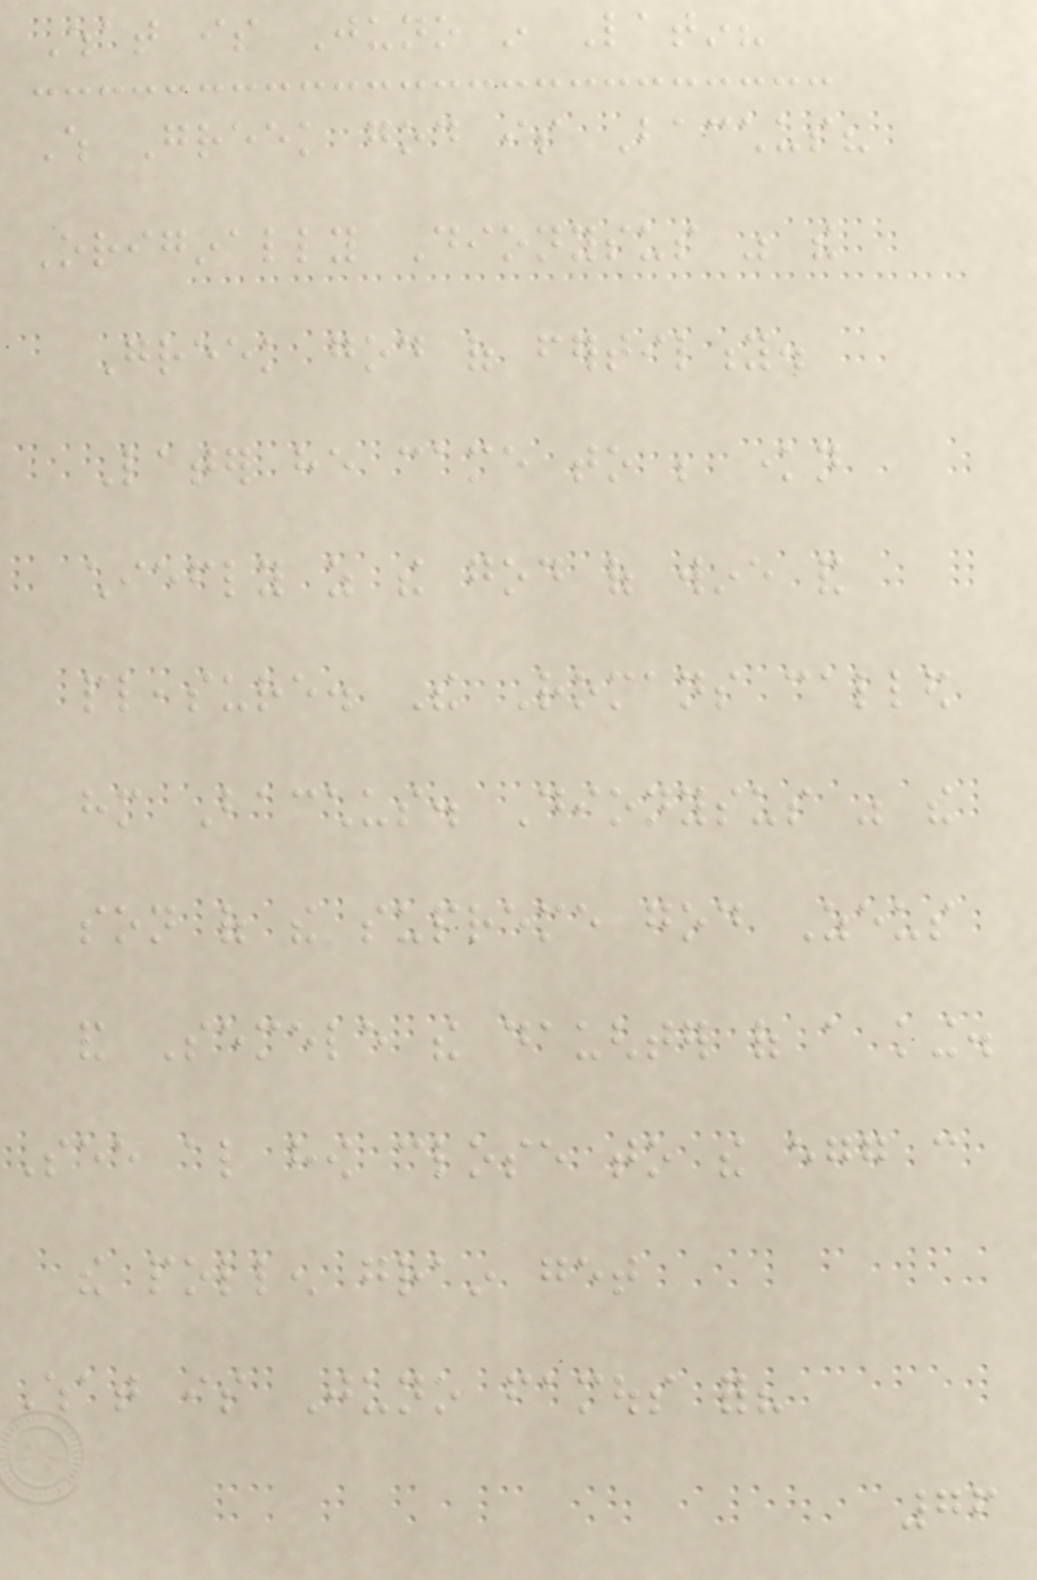What is Juno in Latin?
Which Greek god is Bacchus?
Originally Dionysus was the
Greek god of fertility.
Later he came to be known
chiefly as the god of wine and
pleasure. The Romans called
him Bacchus. Dionysus was the
son of the supreme god Zeus
and Semele the daughter of a king.
See also how close to the egg can
the pollen grain get
What is Juno famous for?
76
